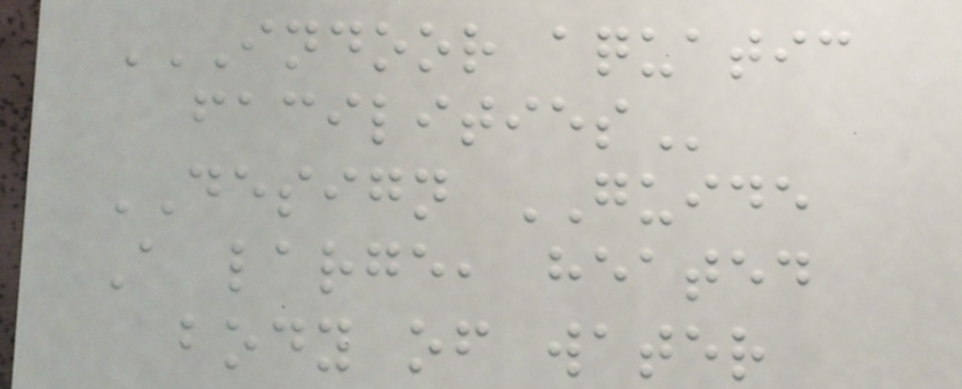INDOOR AQUATIC
FACILITIES
DESIGN GUIDE
A large, heated
body of water
